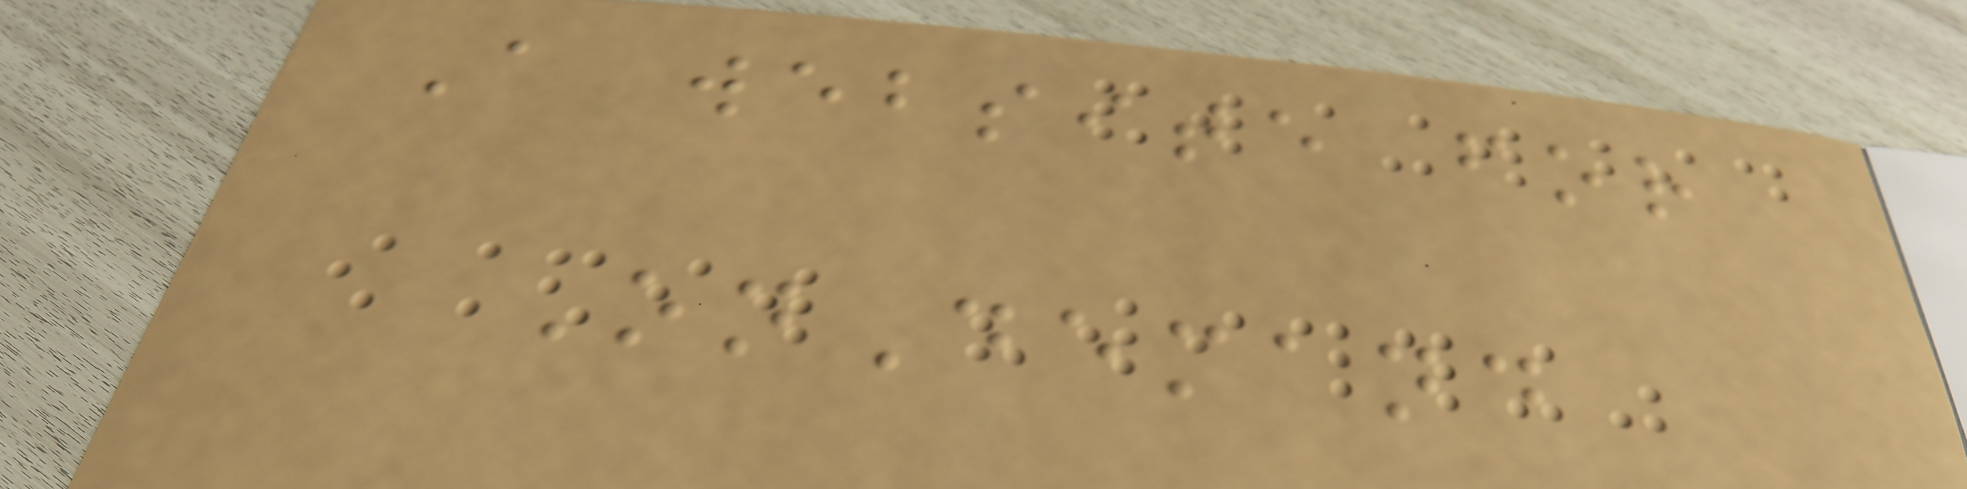A website for
OnDemand
